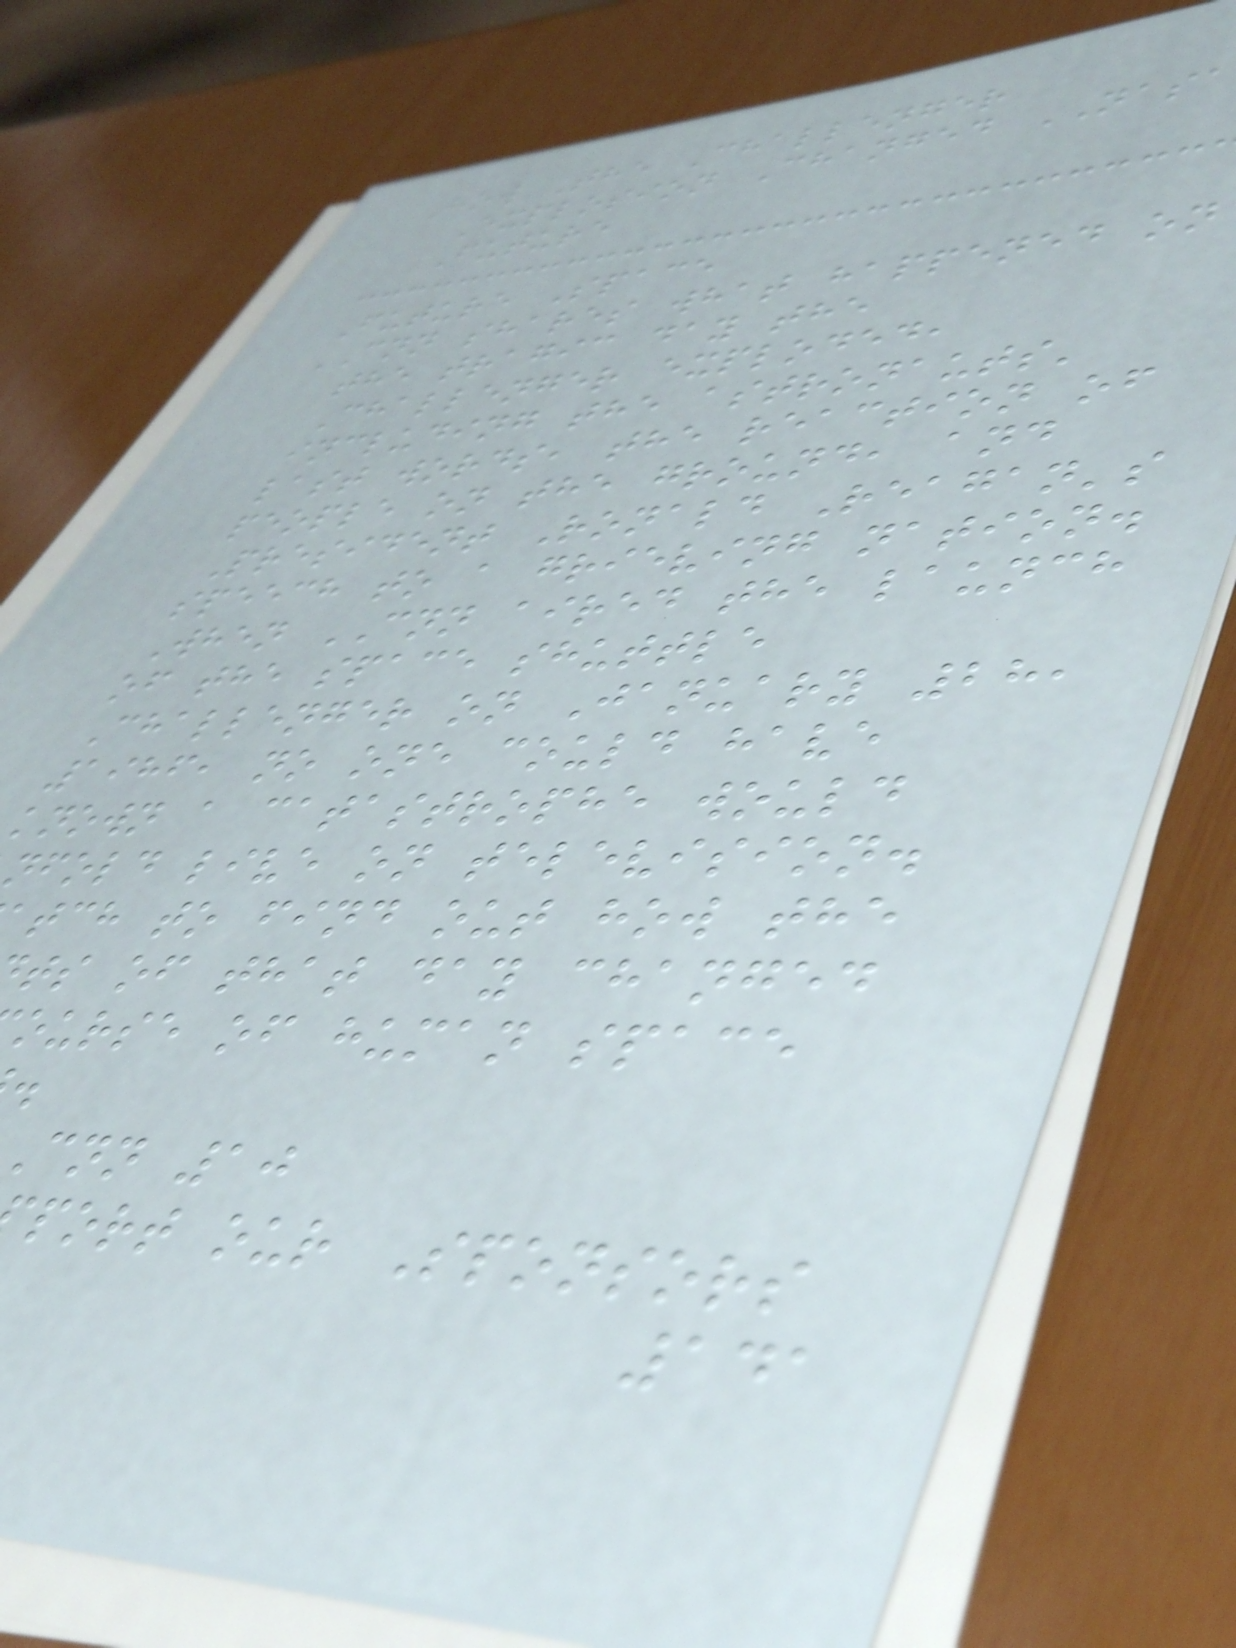How The Challenger
Explosion Changed NAS
Future
Future Space
CNN shares what happened on
the tragic day the
Challenger exploded,
including the astronauts'
last words, the reaction of
people on the ground, and
President Ronald Reagan's
speech to a grieving nation.
When CNN aired the launch
of the space shuttle
Challenger on January 28,
1986, no one could have
known a catastrophe would
nfold live on television.
tch to find out how the
ts of that day changed
ourse of human space
cnn 10
port our Sponsors
141
